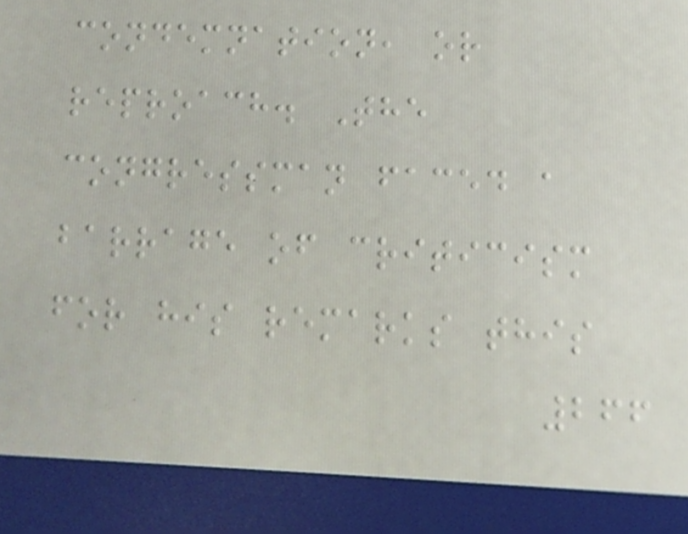condemnation, or
reproach. The
congressman faced a
barrage of criticism
for his remarks this
266
